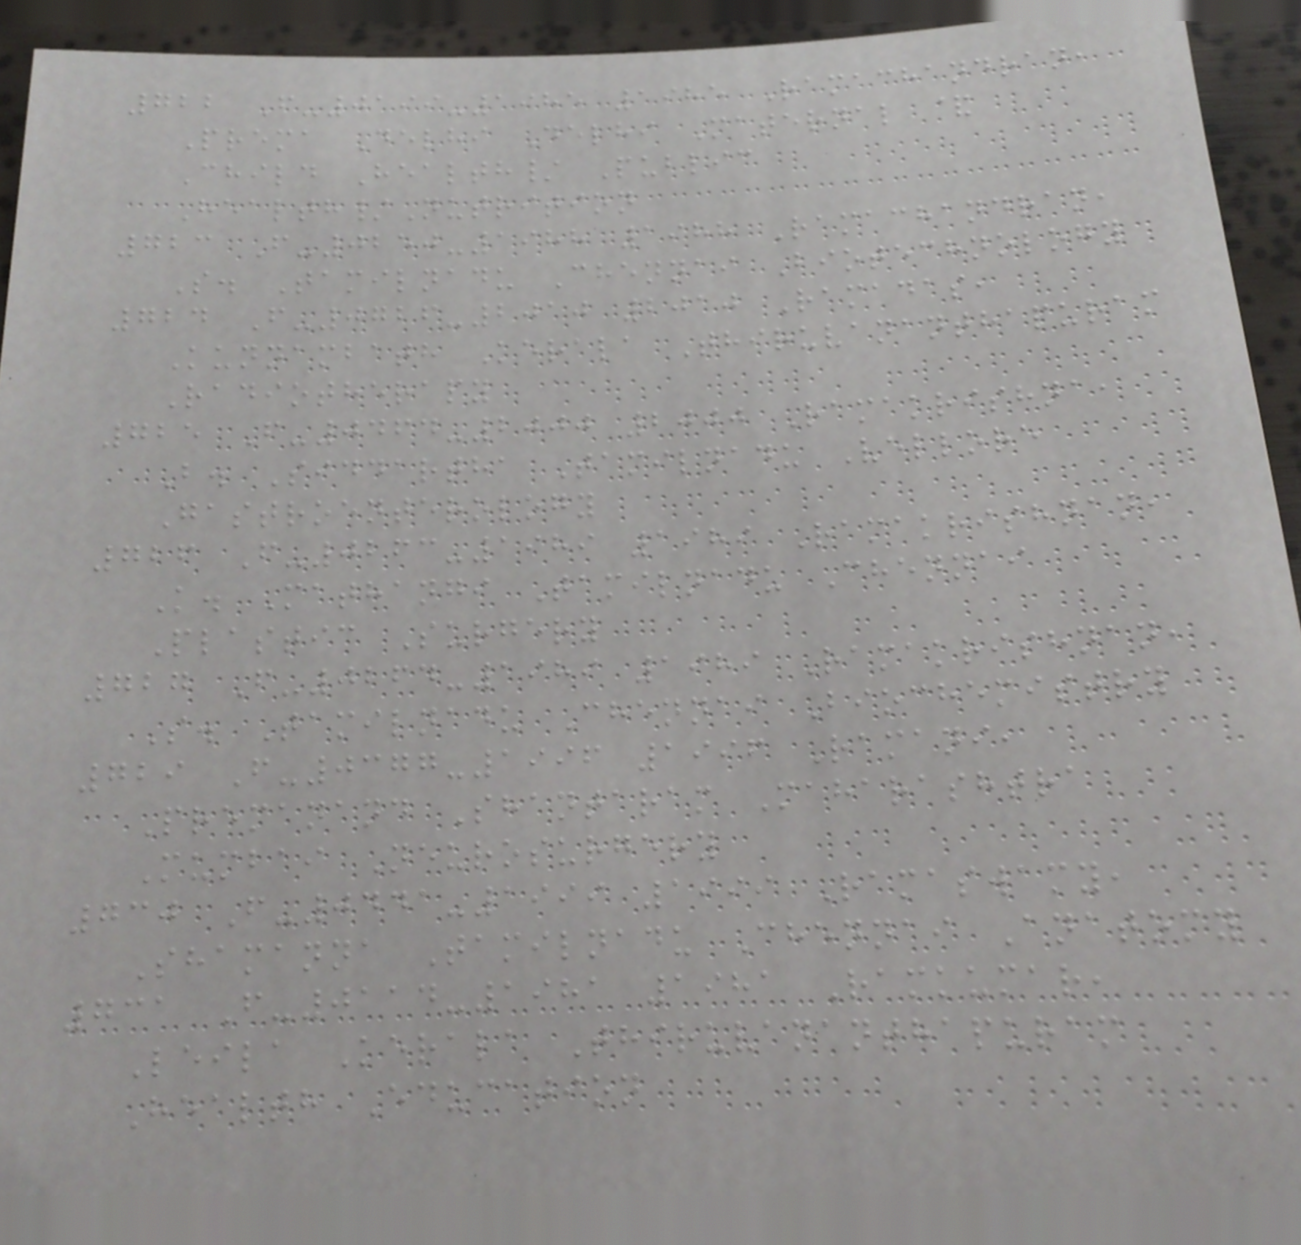722 F-0199-1985 1985 Ramachandran,
Prema Delhi Delhi Maternal &
Child Health/ Public
Health/Nutrition
723 F-0250-1988 1988 Ramachandran,
S. Tamilnadu Chennai Biotechnology
724 F-0726-2010 2010 Ramadas,
Kunnambath Kerala Thiruvananthapuram
Radiotherapy
725 F-0464-2000 2000 Ramakrishna,
B. Siddartha Tamilnadu Vellore
Gastroenterology
726 F-0263-1989 1989 Ramakrishnan,
K. Mathangi Tamilnadu Chennai
Plastic Surgery
727 F-0264-1989 1989 Ramakrishnan,
S. Tamilnadu Chennai Biochemistry
729 F-0377-1996 1996 Ramani,
Premanand Shantaram Maharashtra
Mumbai Neurosurgery
730 F-0441-1999 1999 Ramaswamy,
Shamanna Tamilnadu Chennai Anatomy
731 F-0114-1981 1981 Ramkumar,
Leila Kerala Thiruvananthapuram
Health Education
